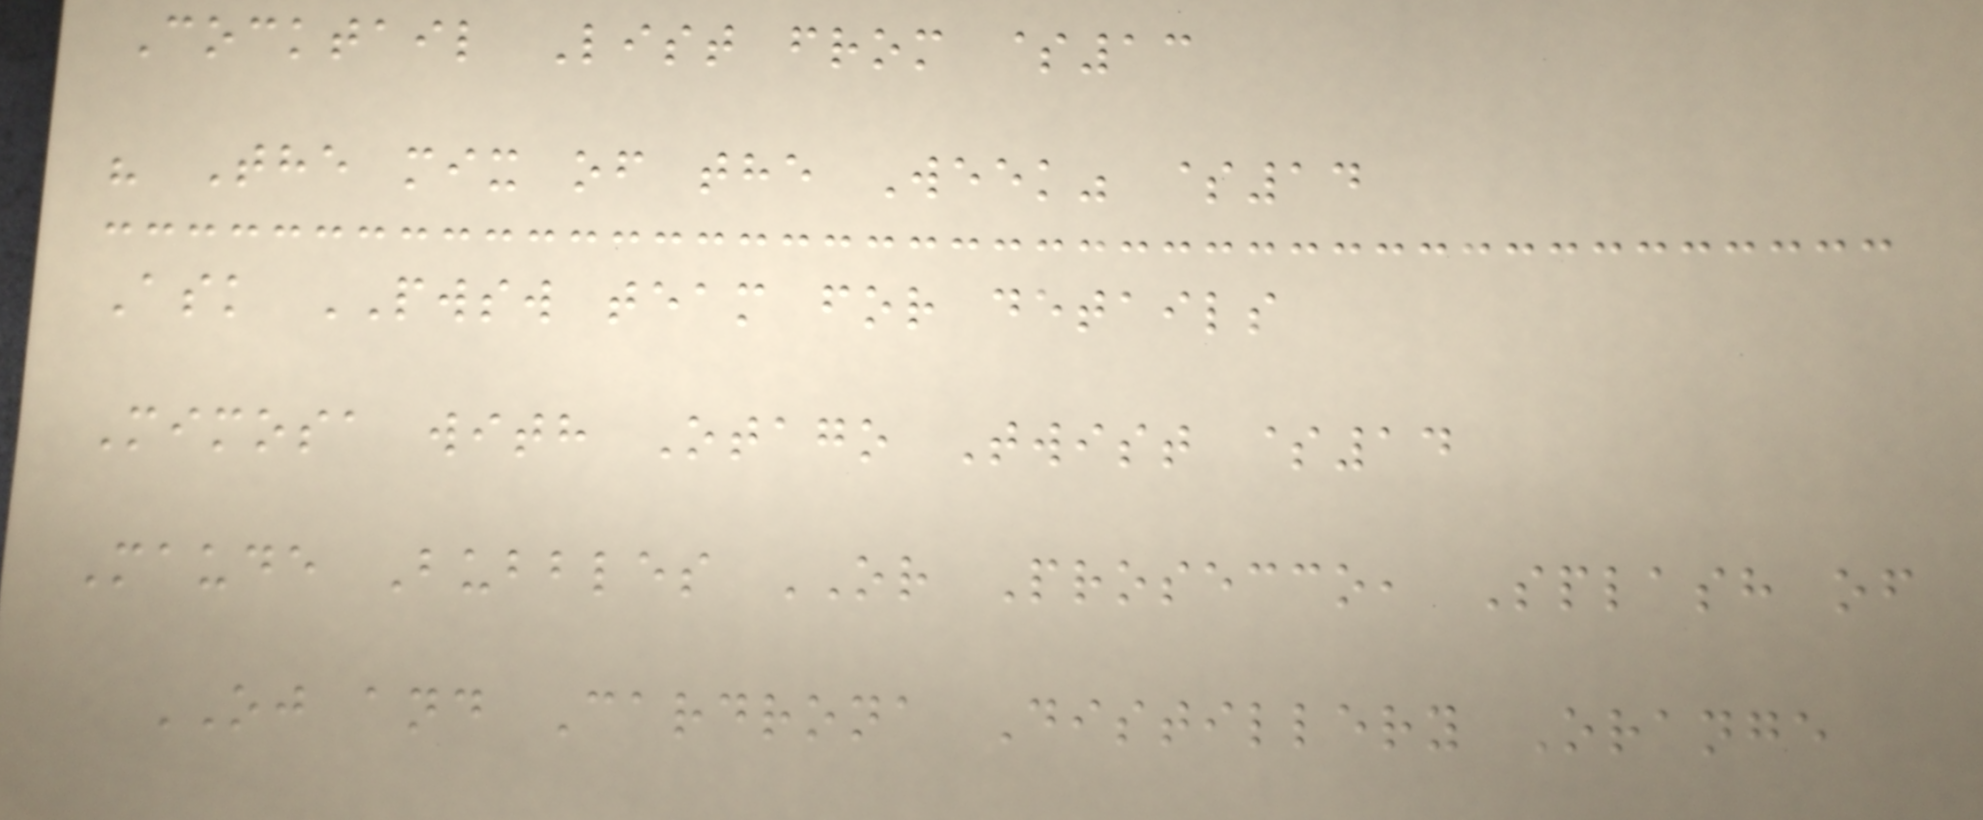Cocktail List from $13
" The mix of the Week" $14
Ask PWSW team for details
Mimosa with Otago Twist $14
Maude Bubbles OR Prosecco, Splash of
OJ and Cardrona Distillery Orange
